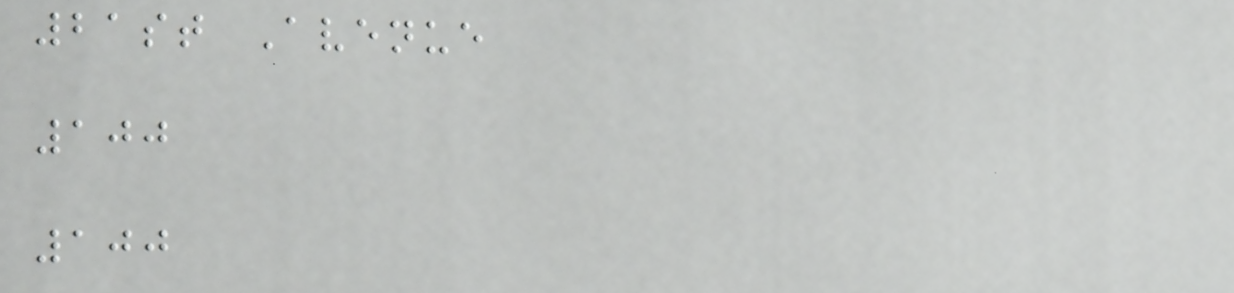21st Avenue
100
100
